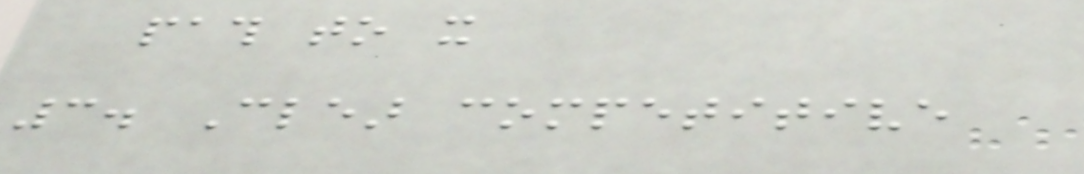path to it
3. Clear competitive
